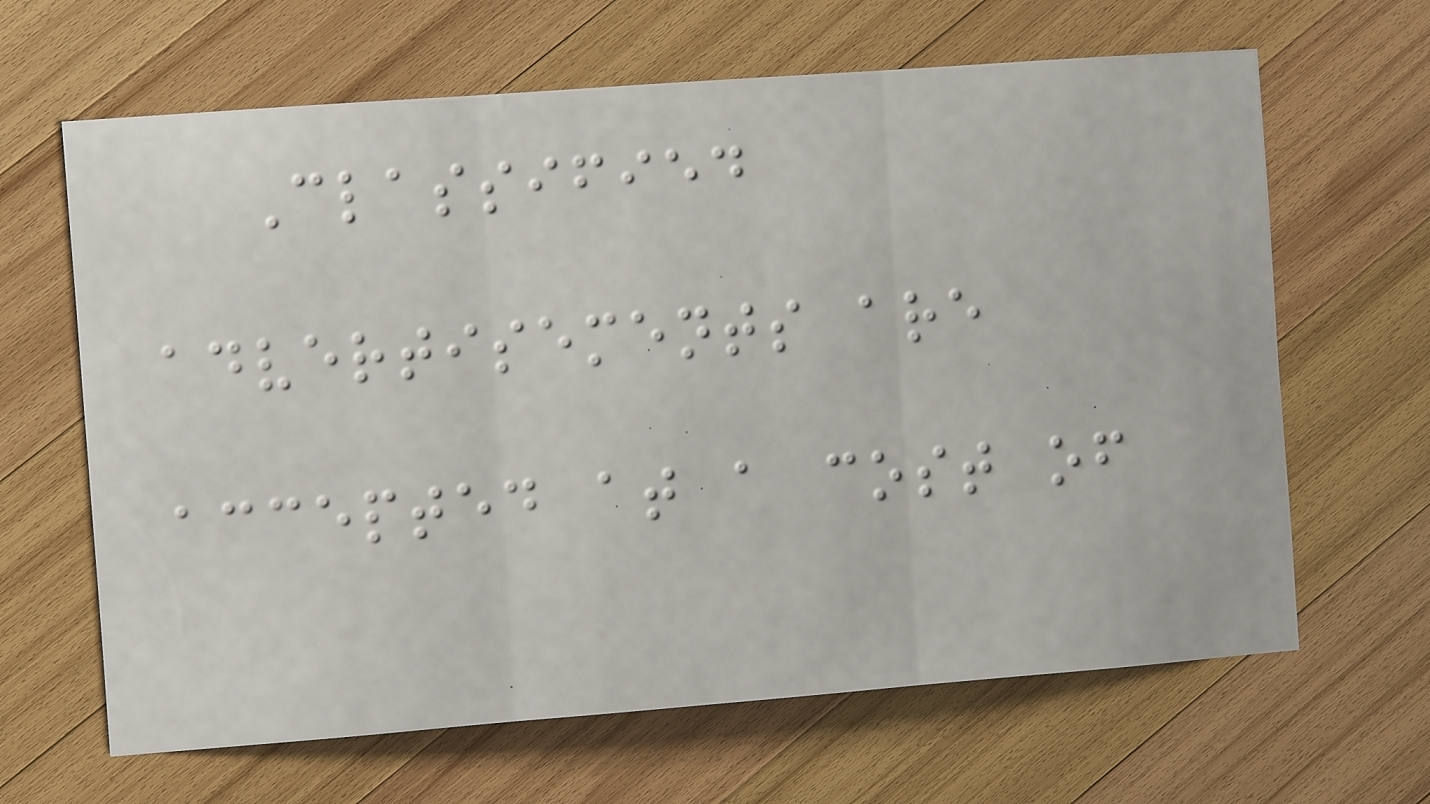Classified
advertisements are
accepted at a cost of
